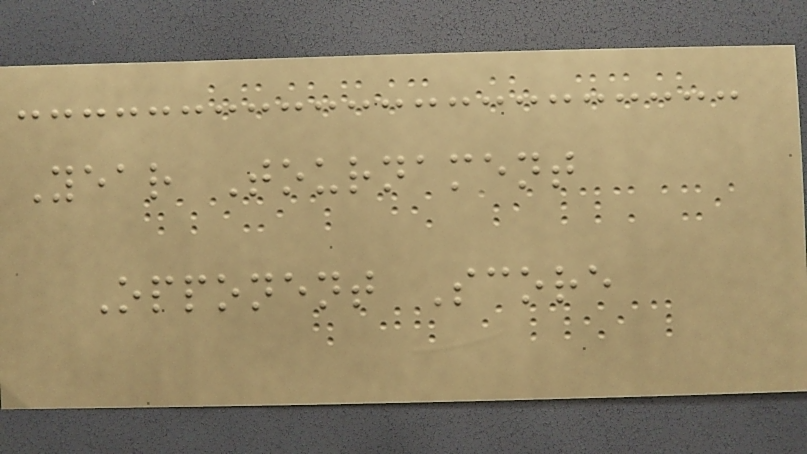Year Tournament
Opponent Score
